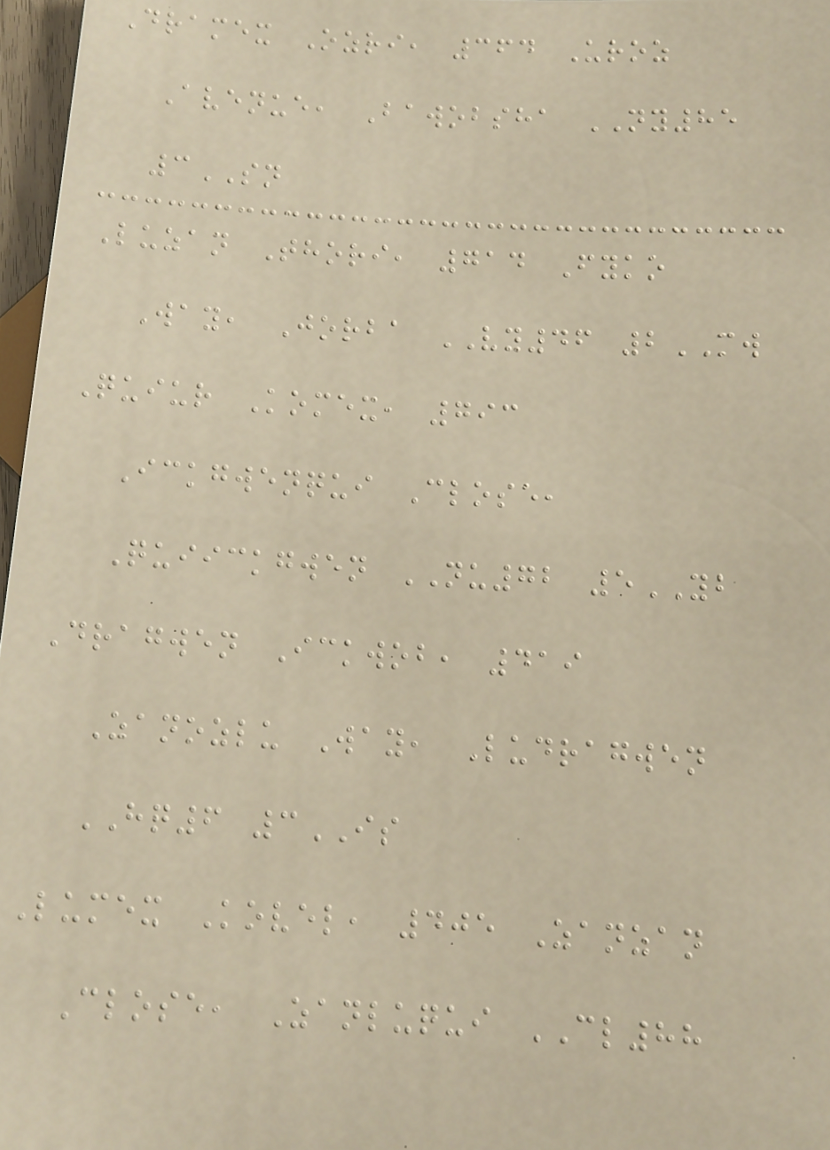Dramex Ozri, 364 Uroz
Avenue, Bawobsha NY85
3SN
Luzan Thori, 714 Fyko
Way, Jorba VY46 2MW
Quiur Komex, 793
Ickgwenqui Close,
Quiickgwen NU72 5YB
Dragwen Ickwob, 419
Zanozlu Way, Ludragwen
HQ6 3IS
Lumex Kovel, 405 Zanzan
Close, Zanluqui CL88
